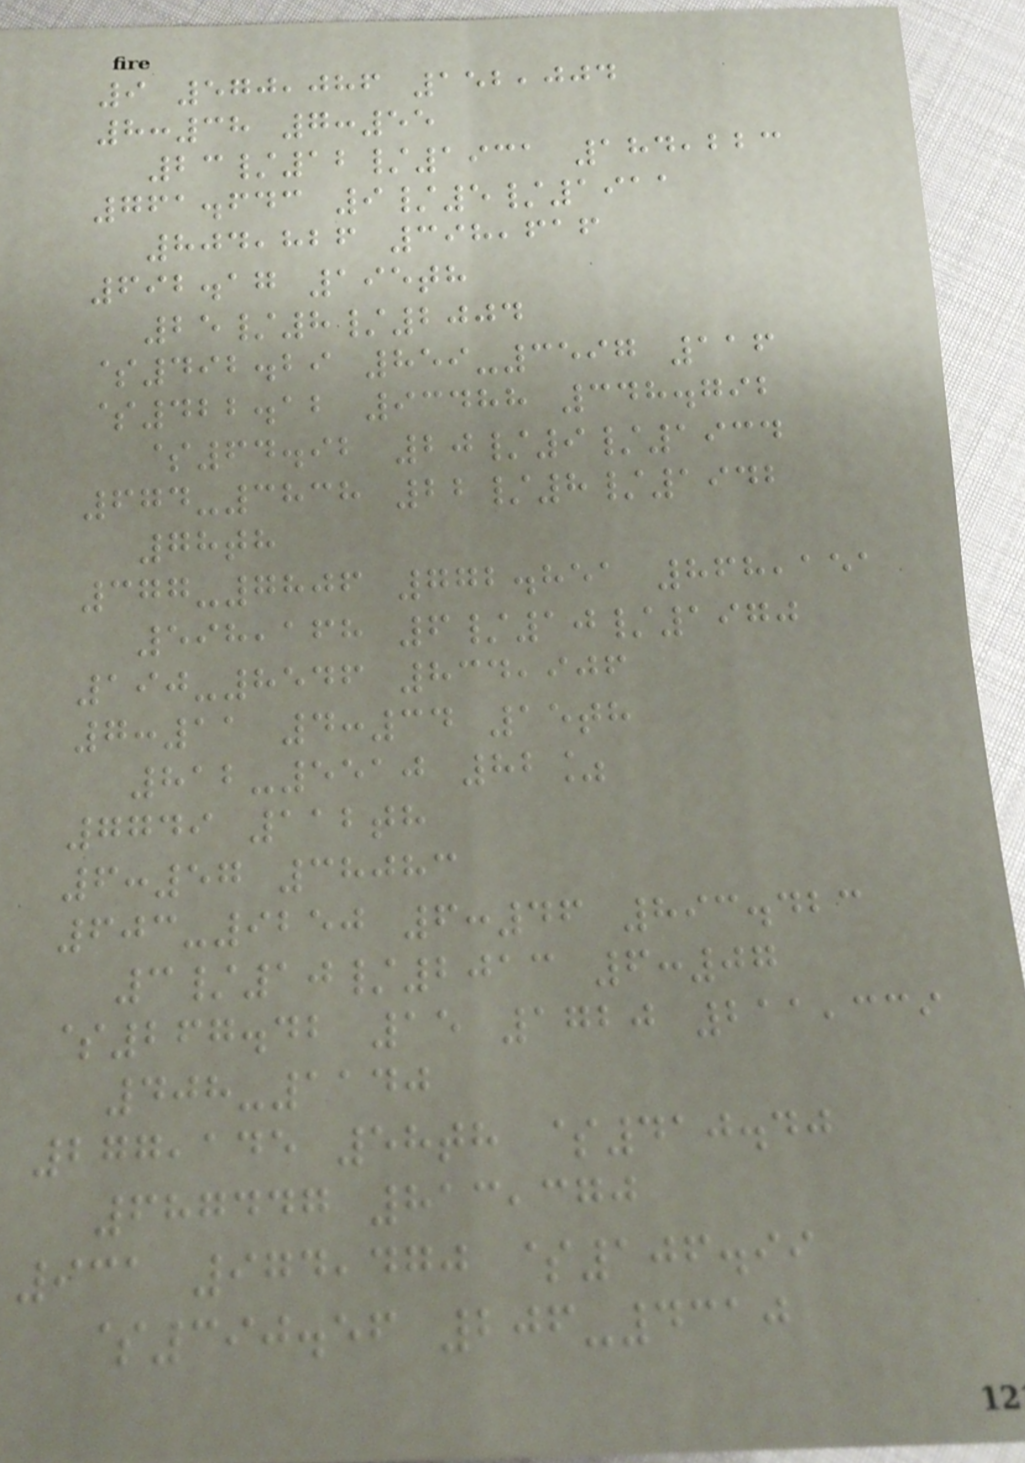9 570,086 152,004
8:38 7:55
23/12/1931 184,223
761.643 9/5/1911
804,826 398,616
692.17 195th
25/8/2004
$492.29 859-3597 116
$422.12 93488 348.792
$64.92 20/9/1934
674-3838 22/8/1942
78th
377-7806 772.851 868,151
598,168 6/10/1970
190-8546 834,906
7:11 4:34 15th
812-5510 82%
7749 112th
6:57 38083
603-9250 6:46 893.423
3/10/2013 6:07
$267.42 15 1720 211,339
408-1140
277,145 58th $410.40
687447 813,370
931 974,470 $106.99
$390.56 206-4310
